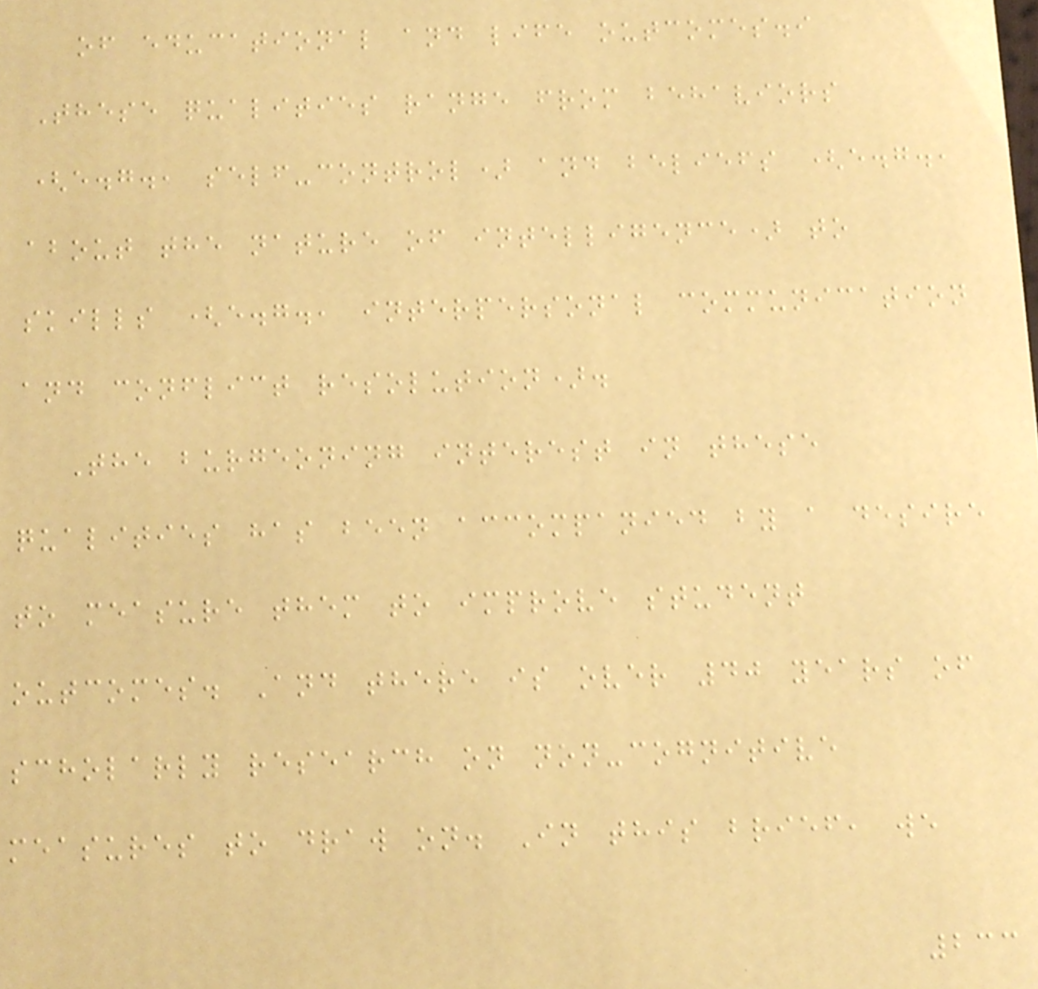of educational and life outcomes.i
These qualities range from behaviors
(e.g., self-control) and beliefs (e.g.,
about the nature of intelligence) to
skills (e.g., interpersonal communication
and conflict resolution).
The burgeoning interest in these
qualities has been accompanied by a desire
to measure them to improve student
outcomes. And there is over 40 years of
scholarly research on non-cognitive
measures to draw on. In this brief, we
233
